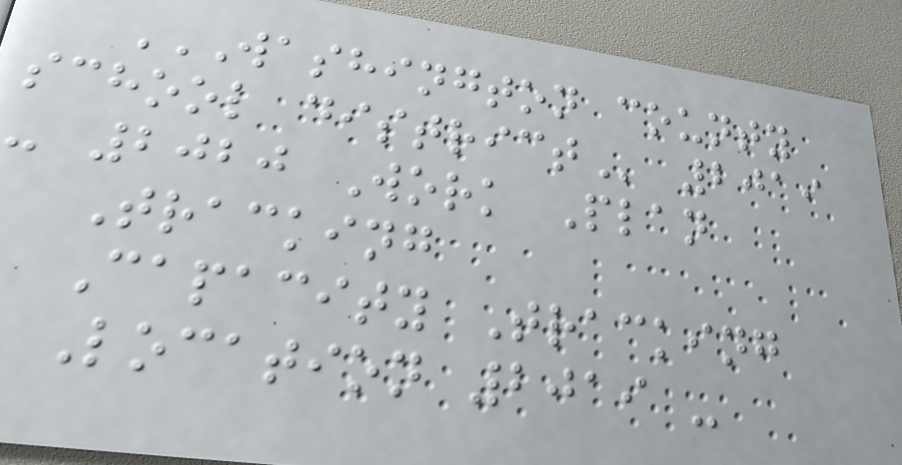WASHINGTON COUNTY
SCHOOL DISTRICT 2019
- 2020 Work Plan
Tracking
Capacity Tracking
Location 2019 -
